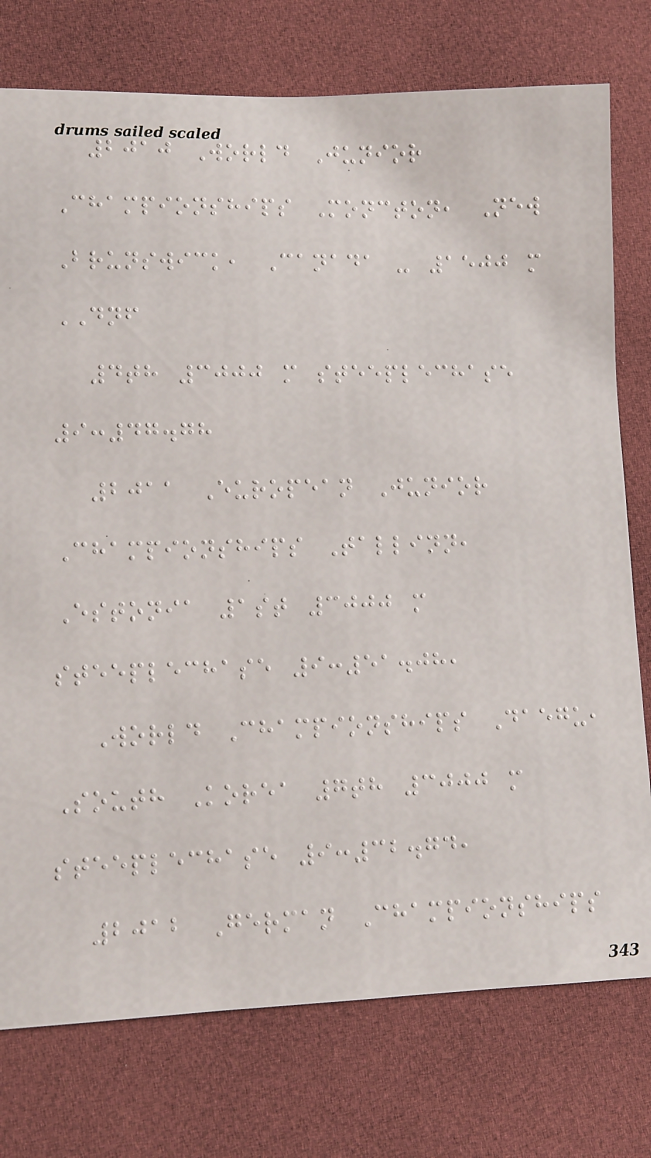2010 World Junior
Championships Moncton, New
Brunswick, Canada - 1500 m
DNF
4th 3000 m steeplechase
9:47.78
2011 European Junior
Championships Tallinn,
Estonia 1st 3000 m
steeplechase 9:51.08,
World Championships Daegu,
South Korea 7th 3000 m
steeplechase 9:32.74,
2012 German Championships
